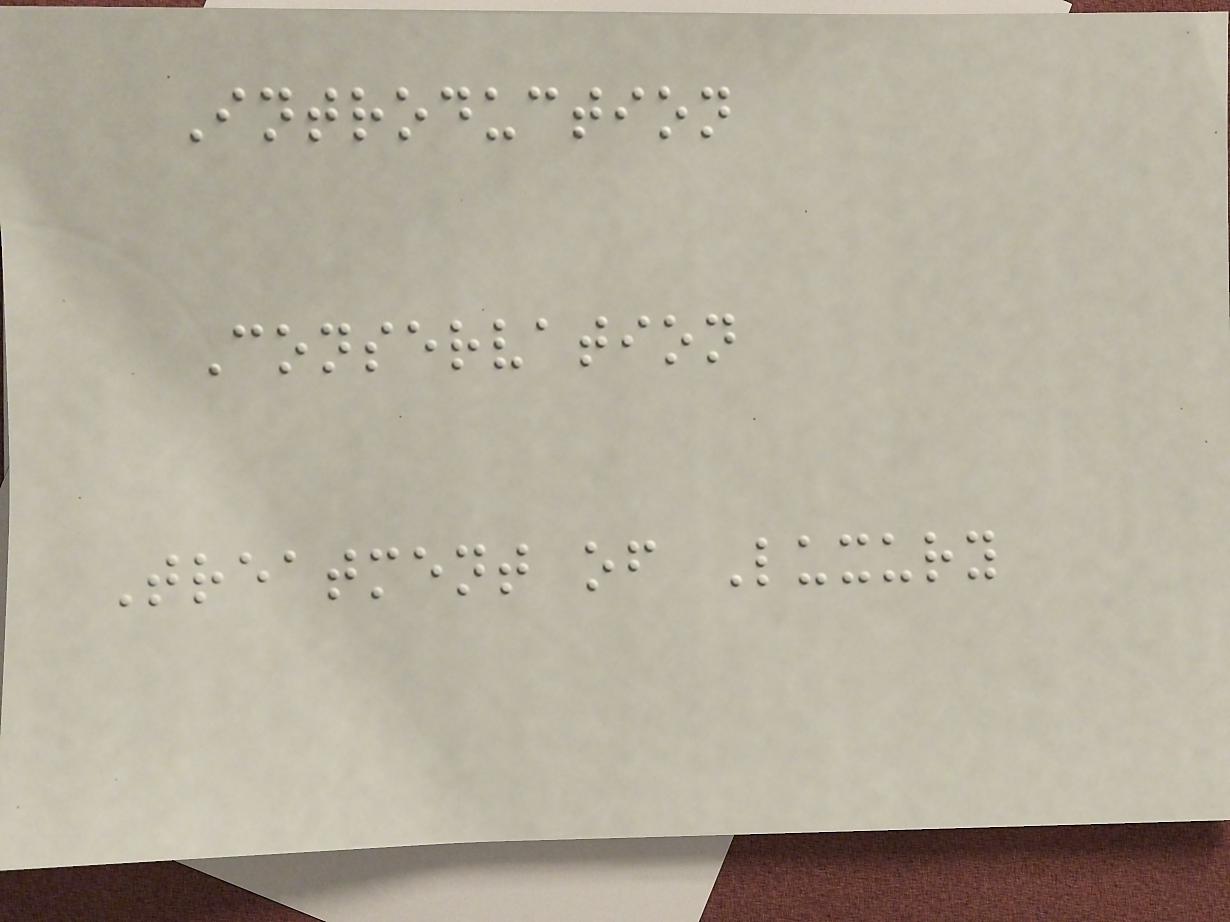Introduction
Conservation
Treatment of Luxury
